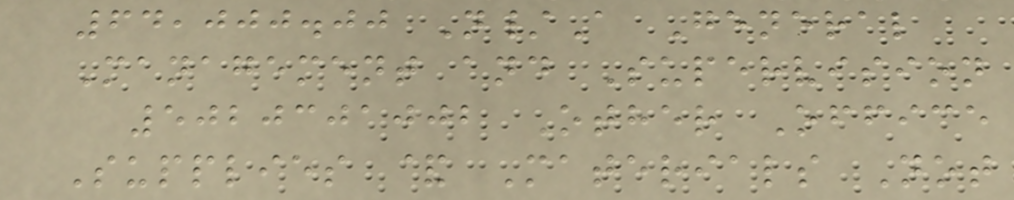64,000.00 N/A General
Management and Supervision
5020301002 Other Office
Supplies & Materials Not
